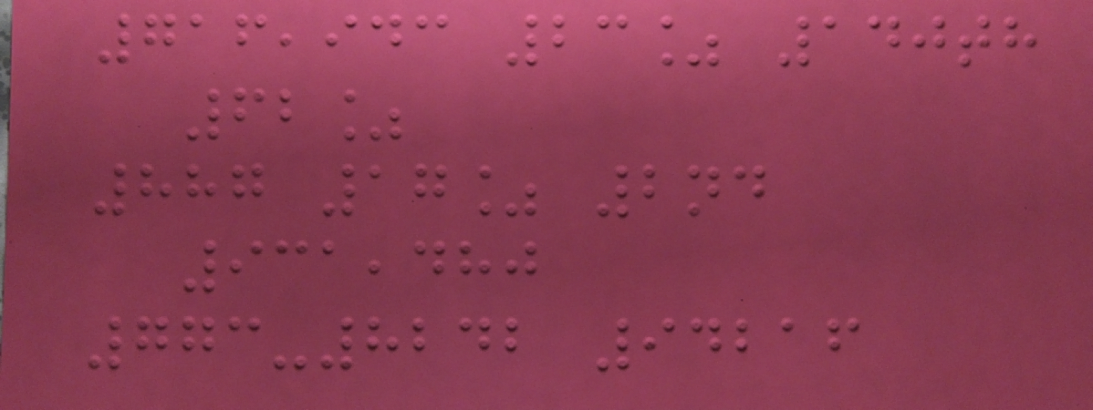716,943 23% 140th
62%
887 17% 2nd
931,480
773-8242 94216
